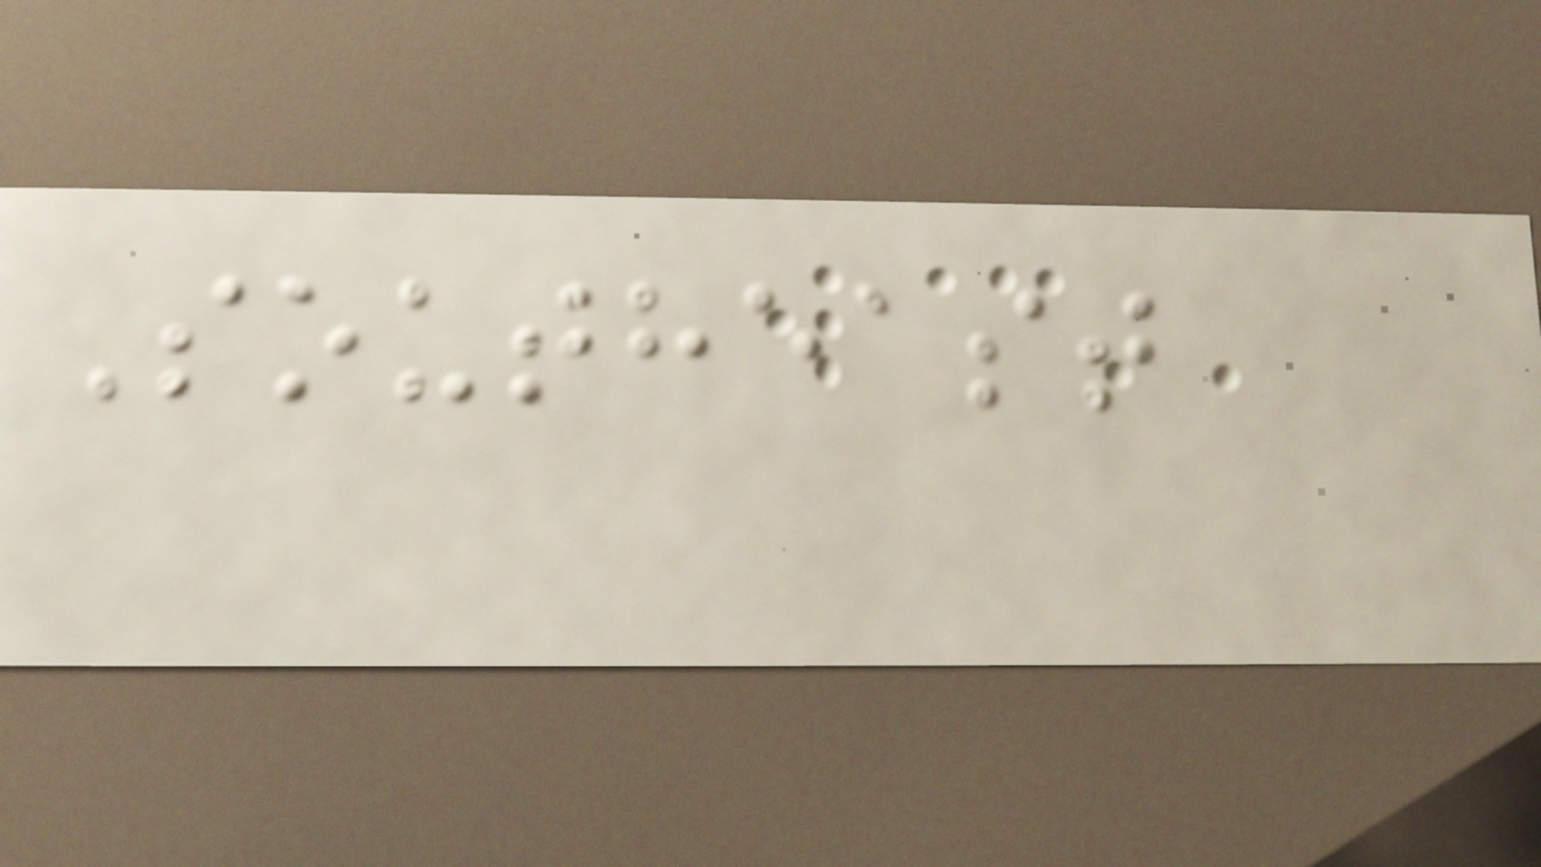Southeast
